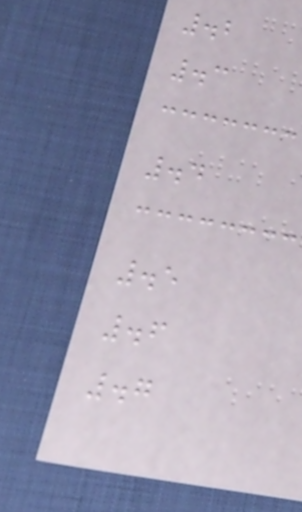.2
.3
.4
.5
.6
.7
